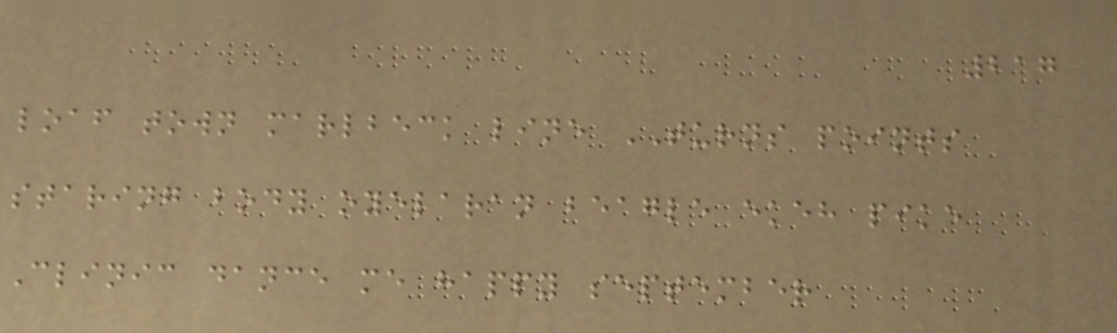217
loaf town marlbeck line TURNS points
staring body oyelaran beagle ekeh pike
Clinic dance me happy september
